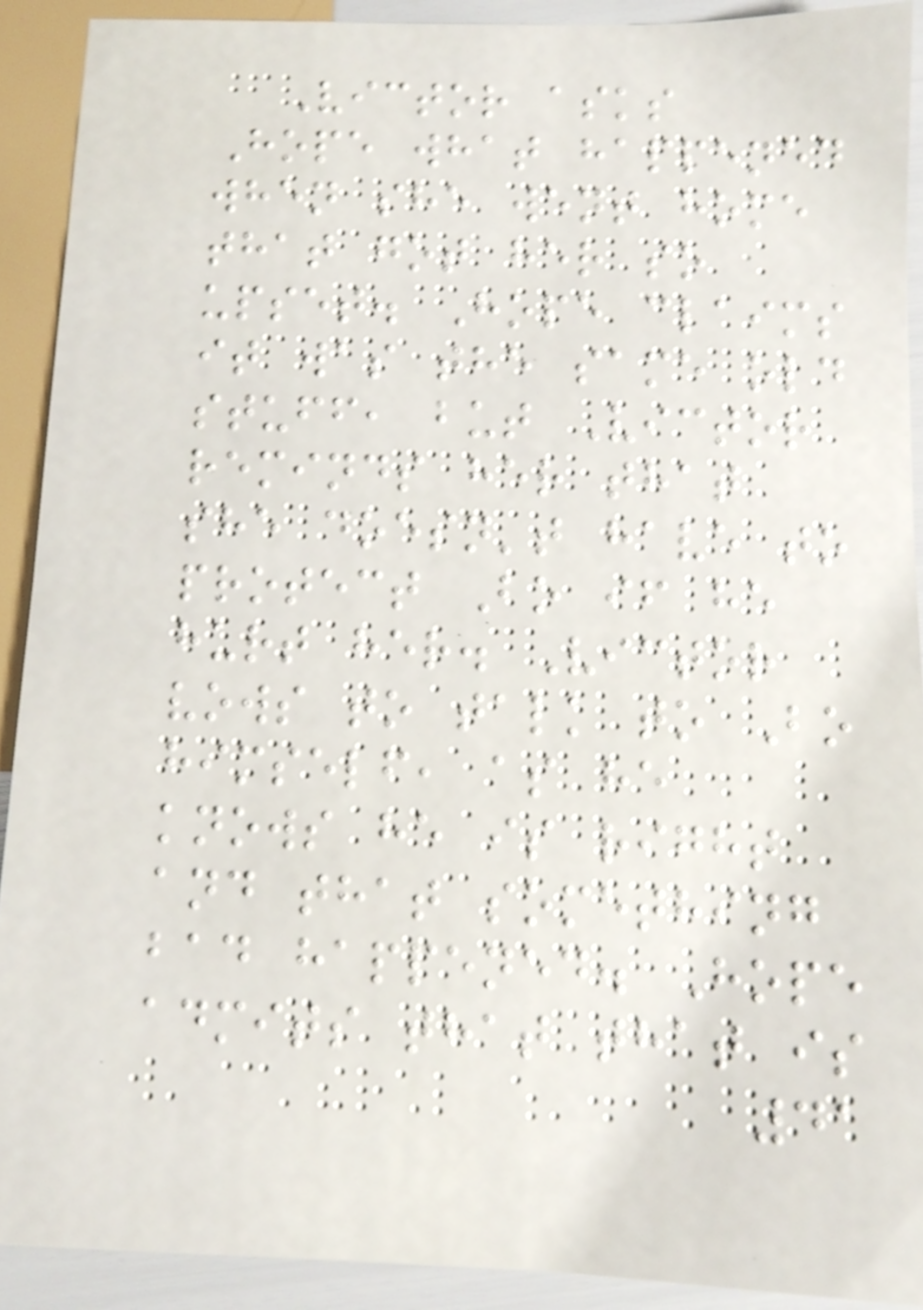Victor asks
Hope what happened
when she went home
that got her so
upset. Hope claims
it was the same old
stuff, but Victor
reminds her that
she doesn't have to
protect Bo if he
hurt her. Victor
vows to talk to Bo
himself, as he
knows he is right
and that something
bad happened. Hope
admits that that is
41
